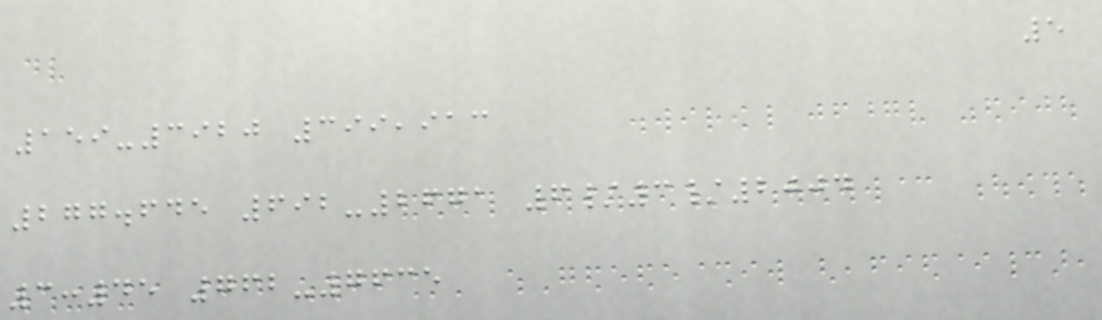5
159-3920 399,913
277.645 692-2671 6/3/2004
3:45 762-7635
